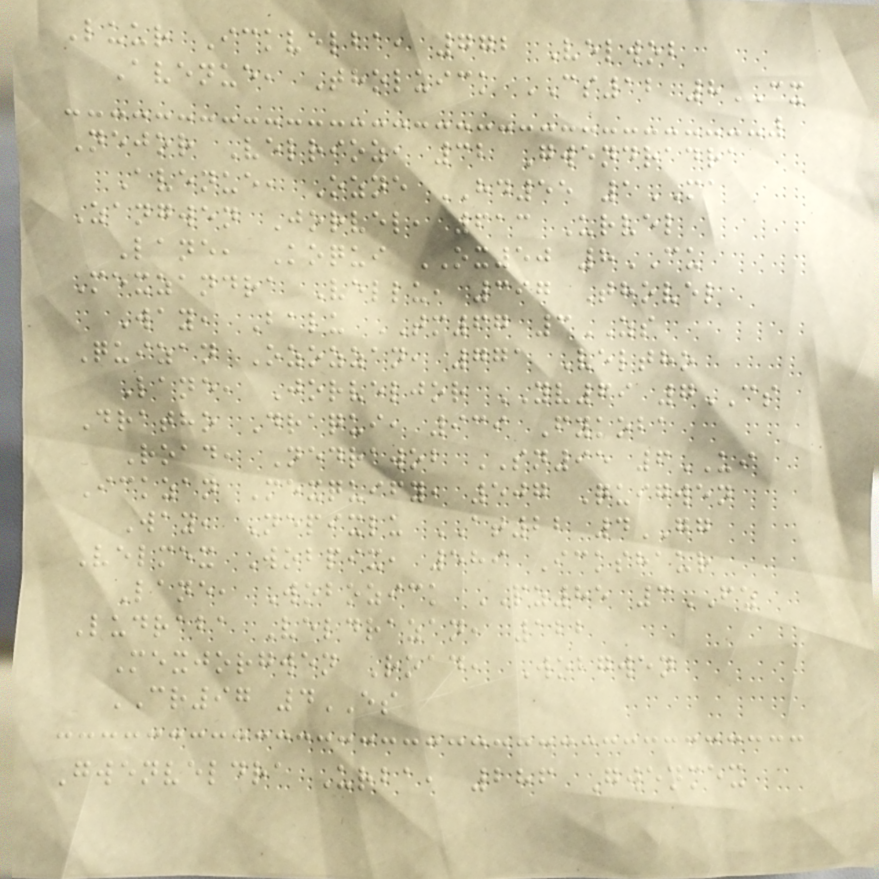Luur Ickvelba, 772 Velwob
Avenue, Tholuick CS12 8CX
Nejor Velrioz, 32 Gwendradra
Avenue, Ozne HD55 1MA
Zangwen Jorvel, 613 Urvel
Lane, Koqui OX50 8CU
Mexzandra Vellu, 397 Thovel
Way, Balu TM67 3ZS
Quizan Ozozzan, 771 Veltho
Lane, Jorveljor YV69 7CS
Dratho Draqui, 939 Fykoba
Road, Nedrawob SN95 6UI
Ickzan Mexquify, 507 Quigwen
Way, Nepixlu AT22 4GG
Velmex Wobpix, 589 Ickshaur
Lane, Wobozick PZ85 3FZ
Ludraba Veldrazan, 122
Mexjorgwen Road, Wobgwen
CR97 4ES
Gwenveldra Urba, 286 Gwenmex
